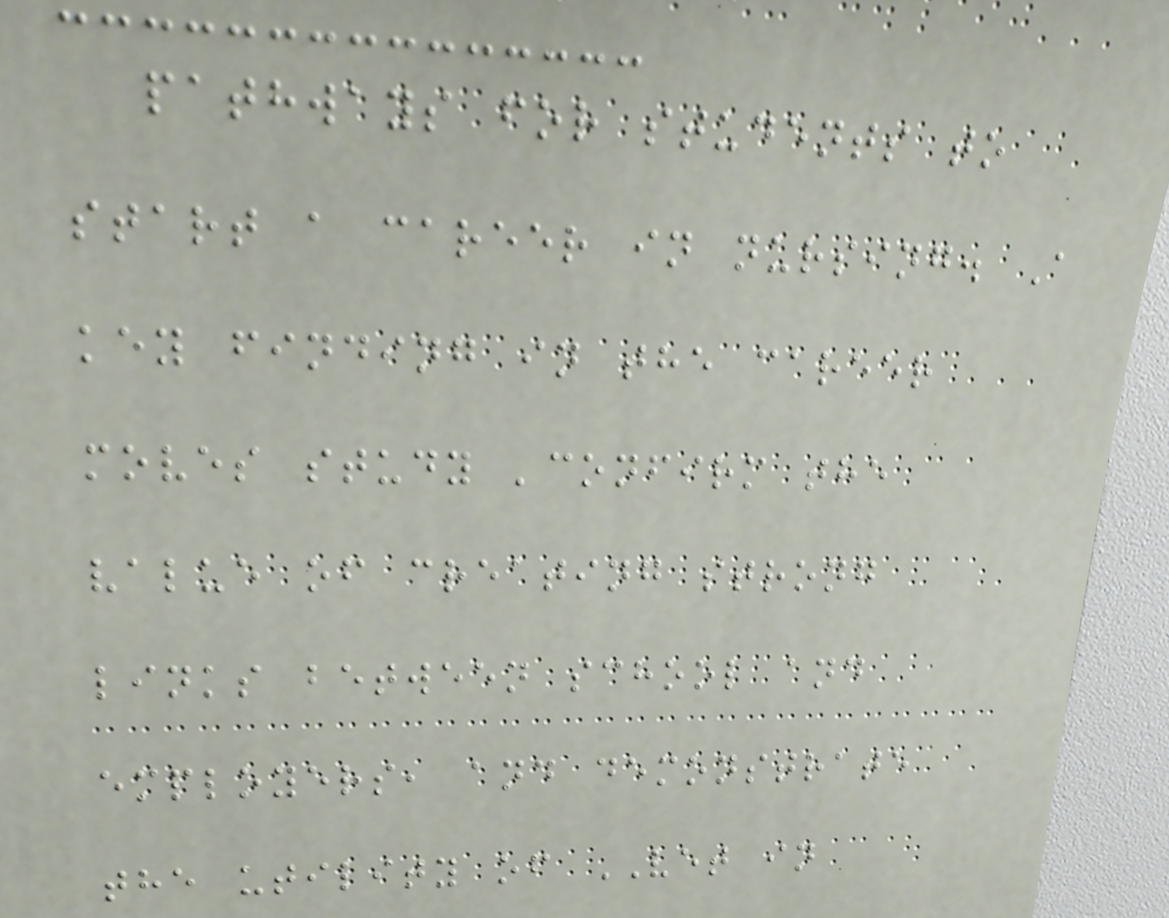pathways for students to
start a career in nursing. A
key finding in the career
moves study 'confirm the
value of creating strong
links between school and
employers, and demonstrate
the utility of VET in
